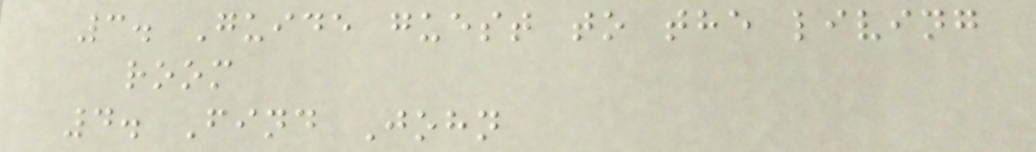3. Guide guest to the living
room
4. Find John
